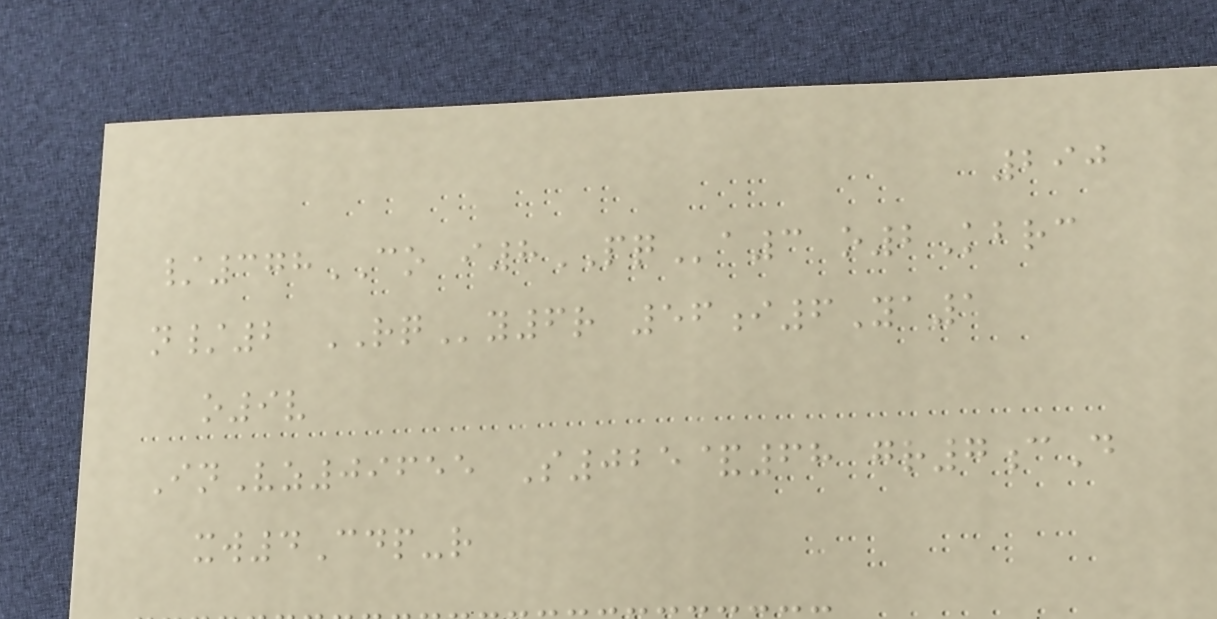290
/378CO i8PQa3 o2Kbrc
n/2 RQy6r 56i6Ya1
o9v
InVz09655 S025&68 gr7cD
xw4Cdp-r
